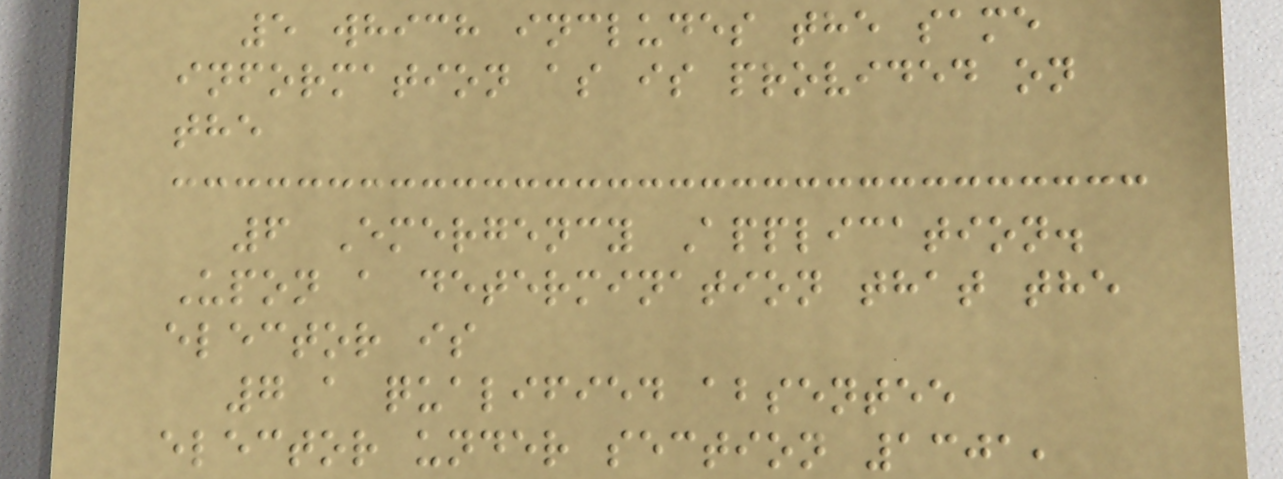5 which includes the same
information as is provided on
the
6 Emergency Application.
Upon a determination that the
elector is
7 a qualified absentee
elector under section 1301,
